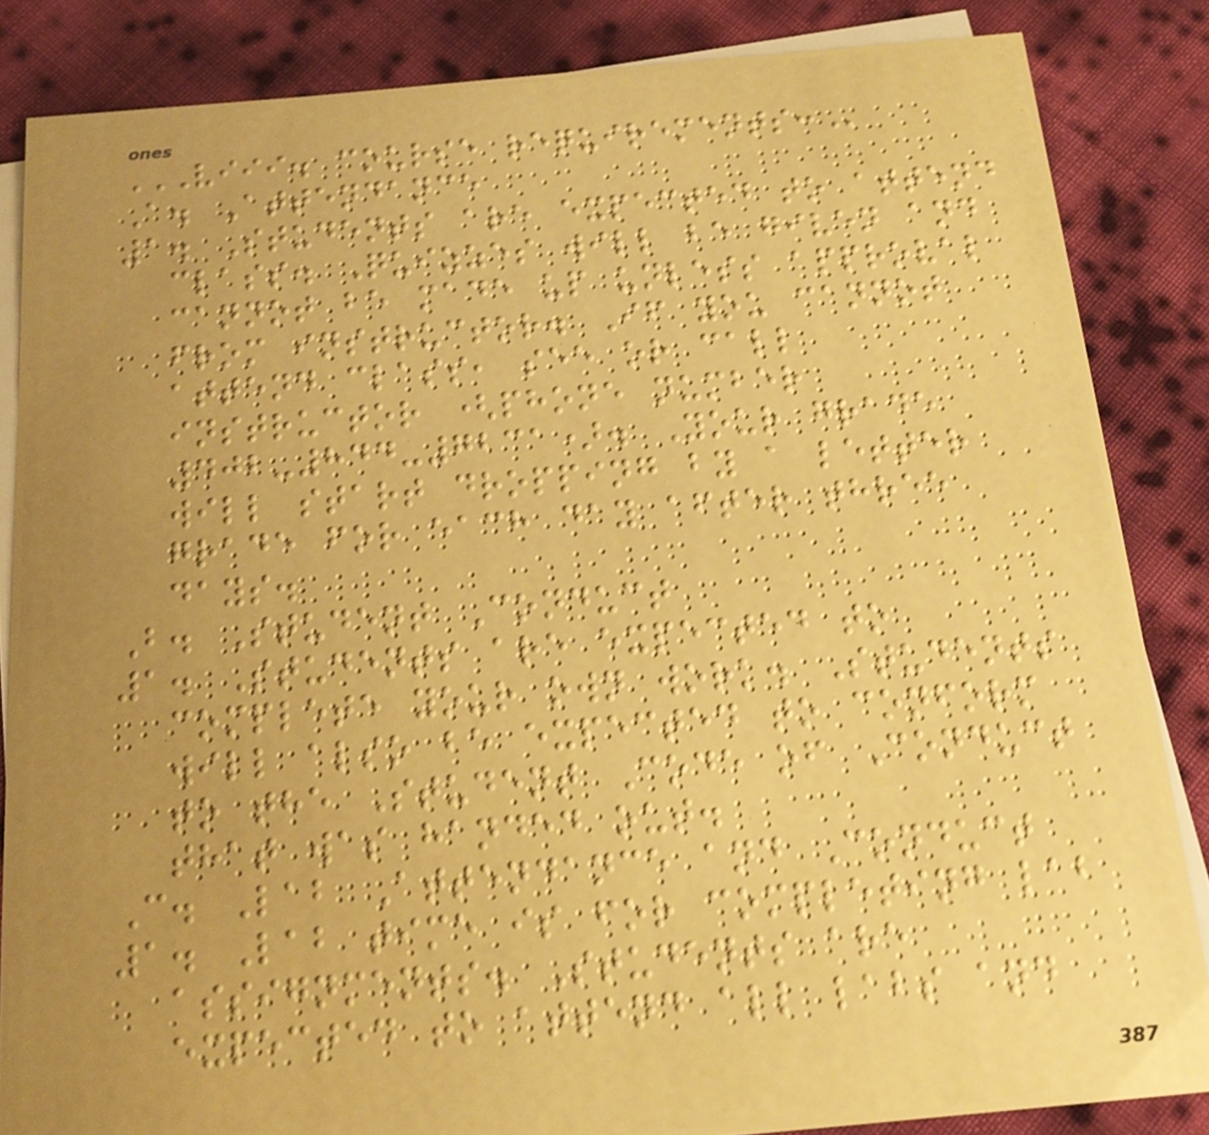VIII. COURSE REQUIREMENTS:
A. Attendance
1. Students are expected to attend
class. Quizzes will be given and
cannot be made up unless approval
from instructor. If you cannot
attend class, see or call
instructor (phone number
402-844-7231). Your grade
will start dropping by a letter
grade for each day after three
days.
B. Student Conduct
1. Students are expected to
complete your own work. Students
will also be expected to conform
to the Student Code of Conduct
that was handed out.
C. Lab Attendance and Conduct
1. Lab time is for completing lab
assignments. Students are
expected to attend all labs and
